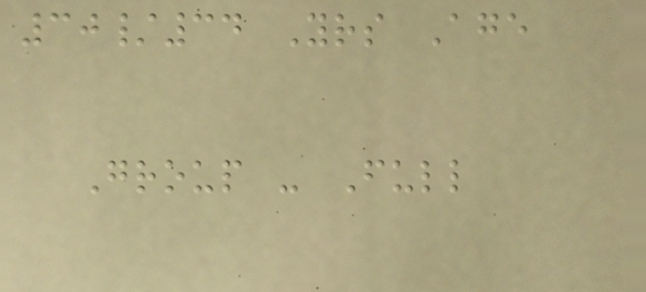30/34 Yrs Age
Group - Full
